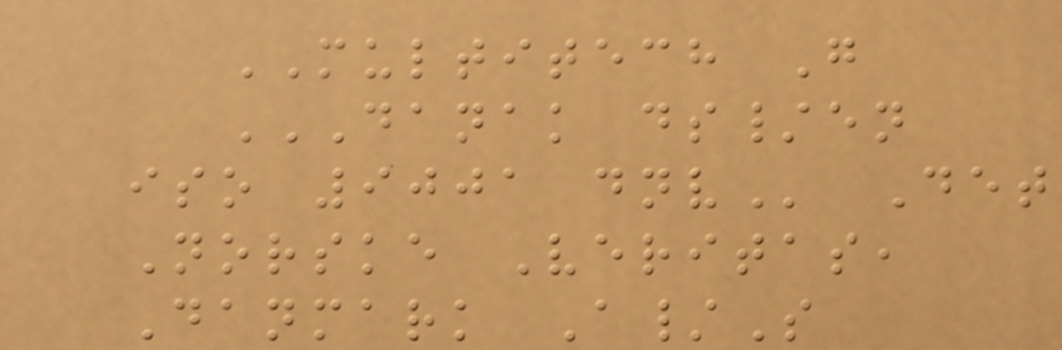MULTITECH G
DANAK DS/EN
ISO 9001 DNV Det
Norske Veritas,
Danmark A/S
